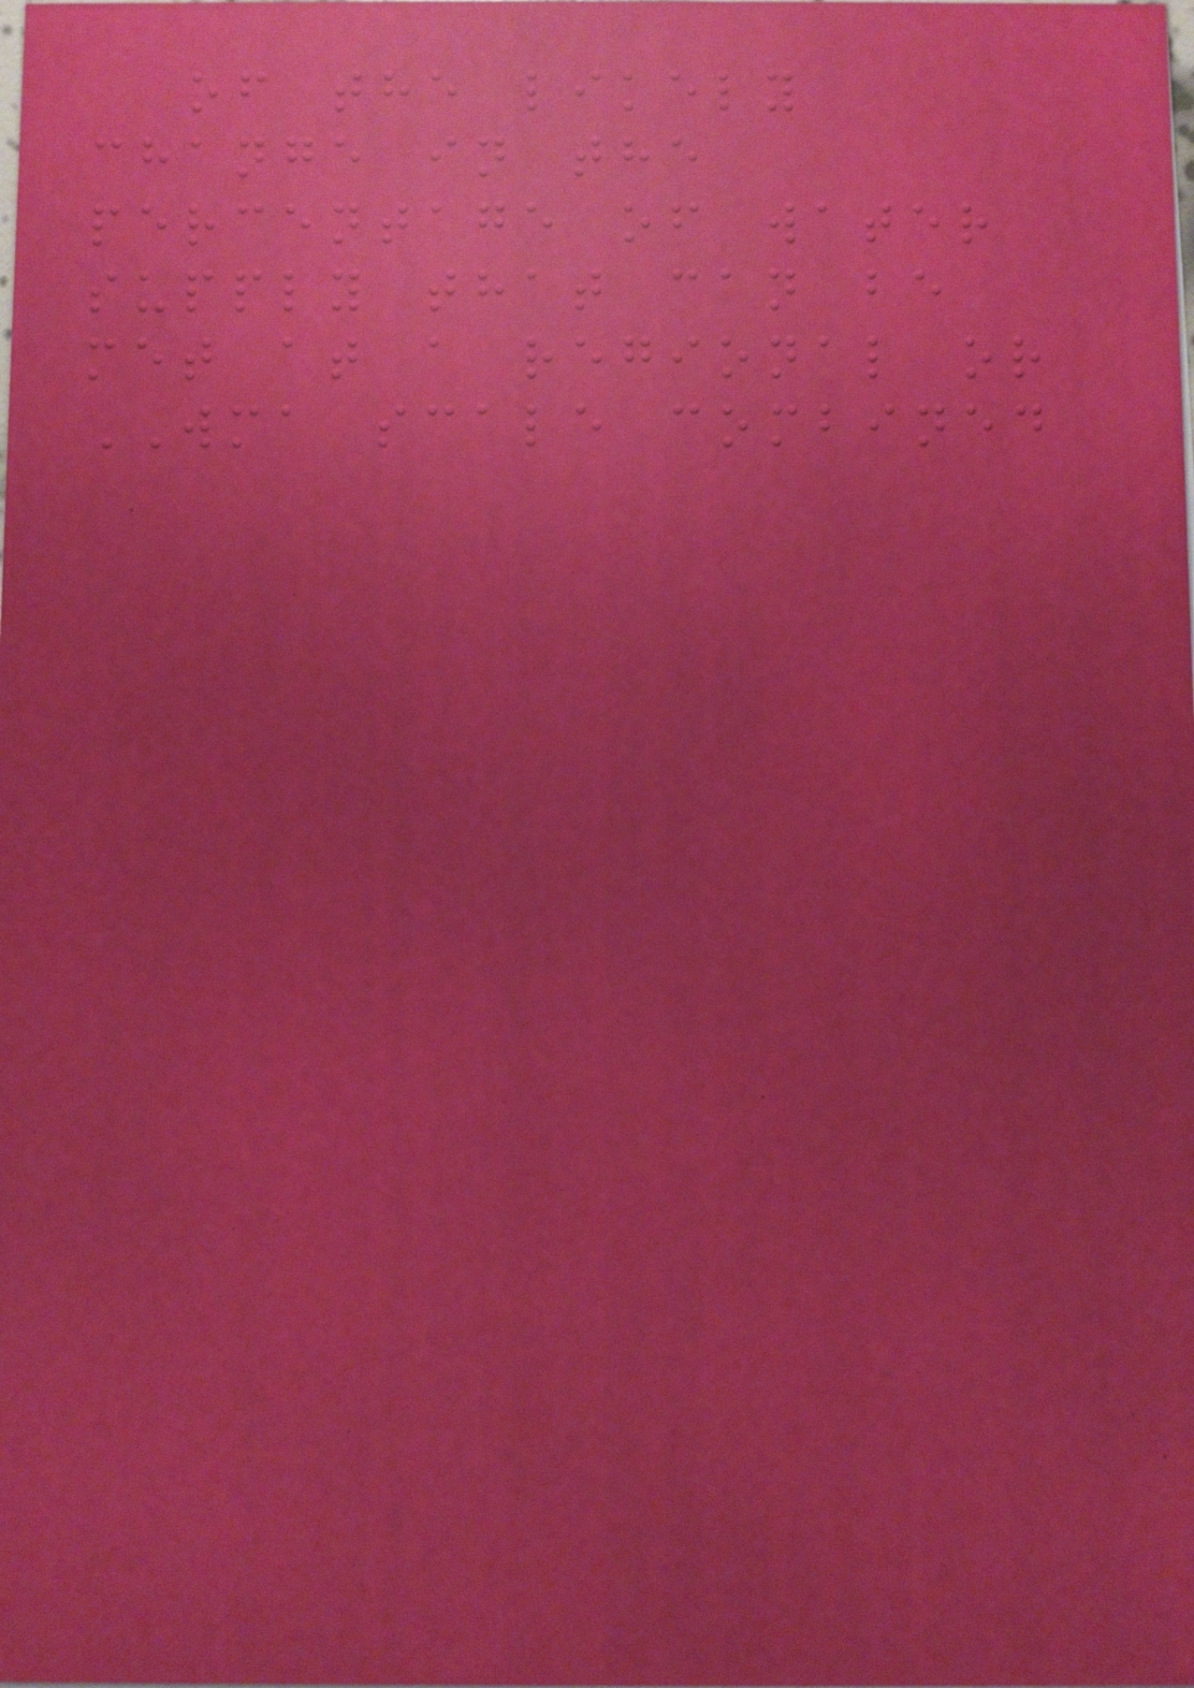of the likely
change in the
percentage of water
supply that can be
met at a regional or
WMA scale combined
